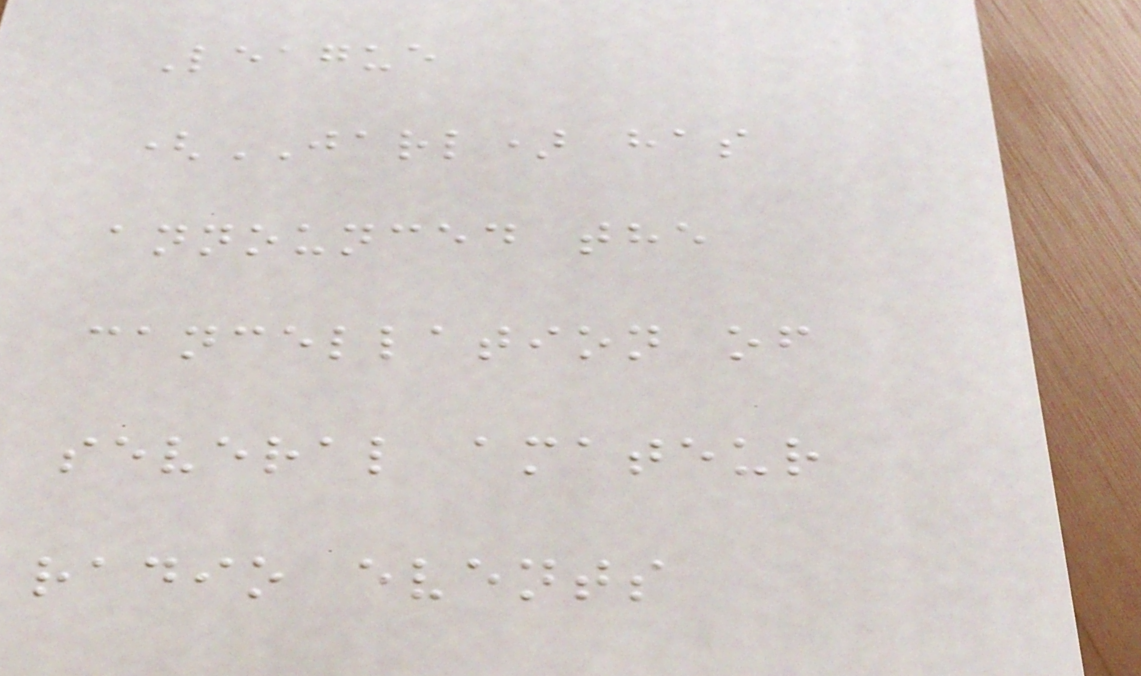League
(JARL) has
announced the
cancellation of
several amateur
radio events
